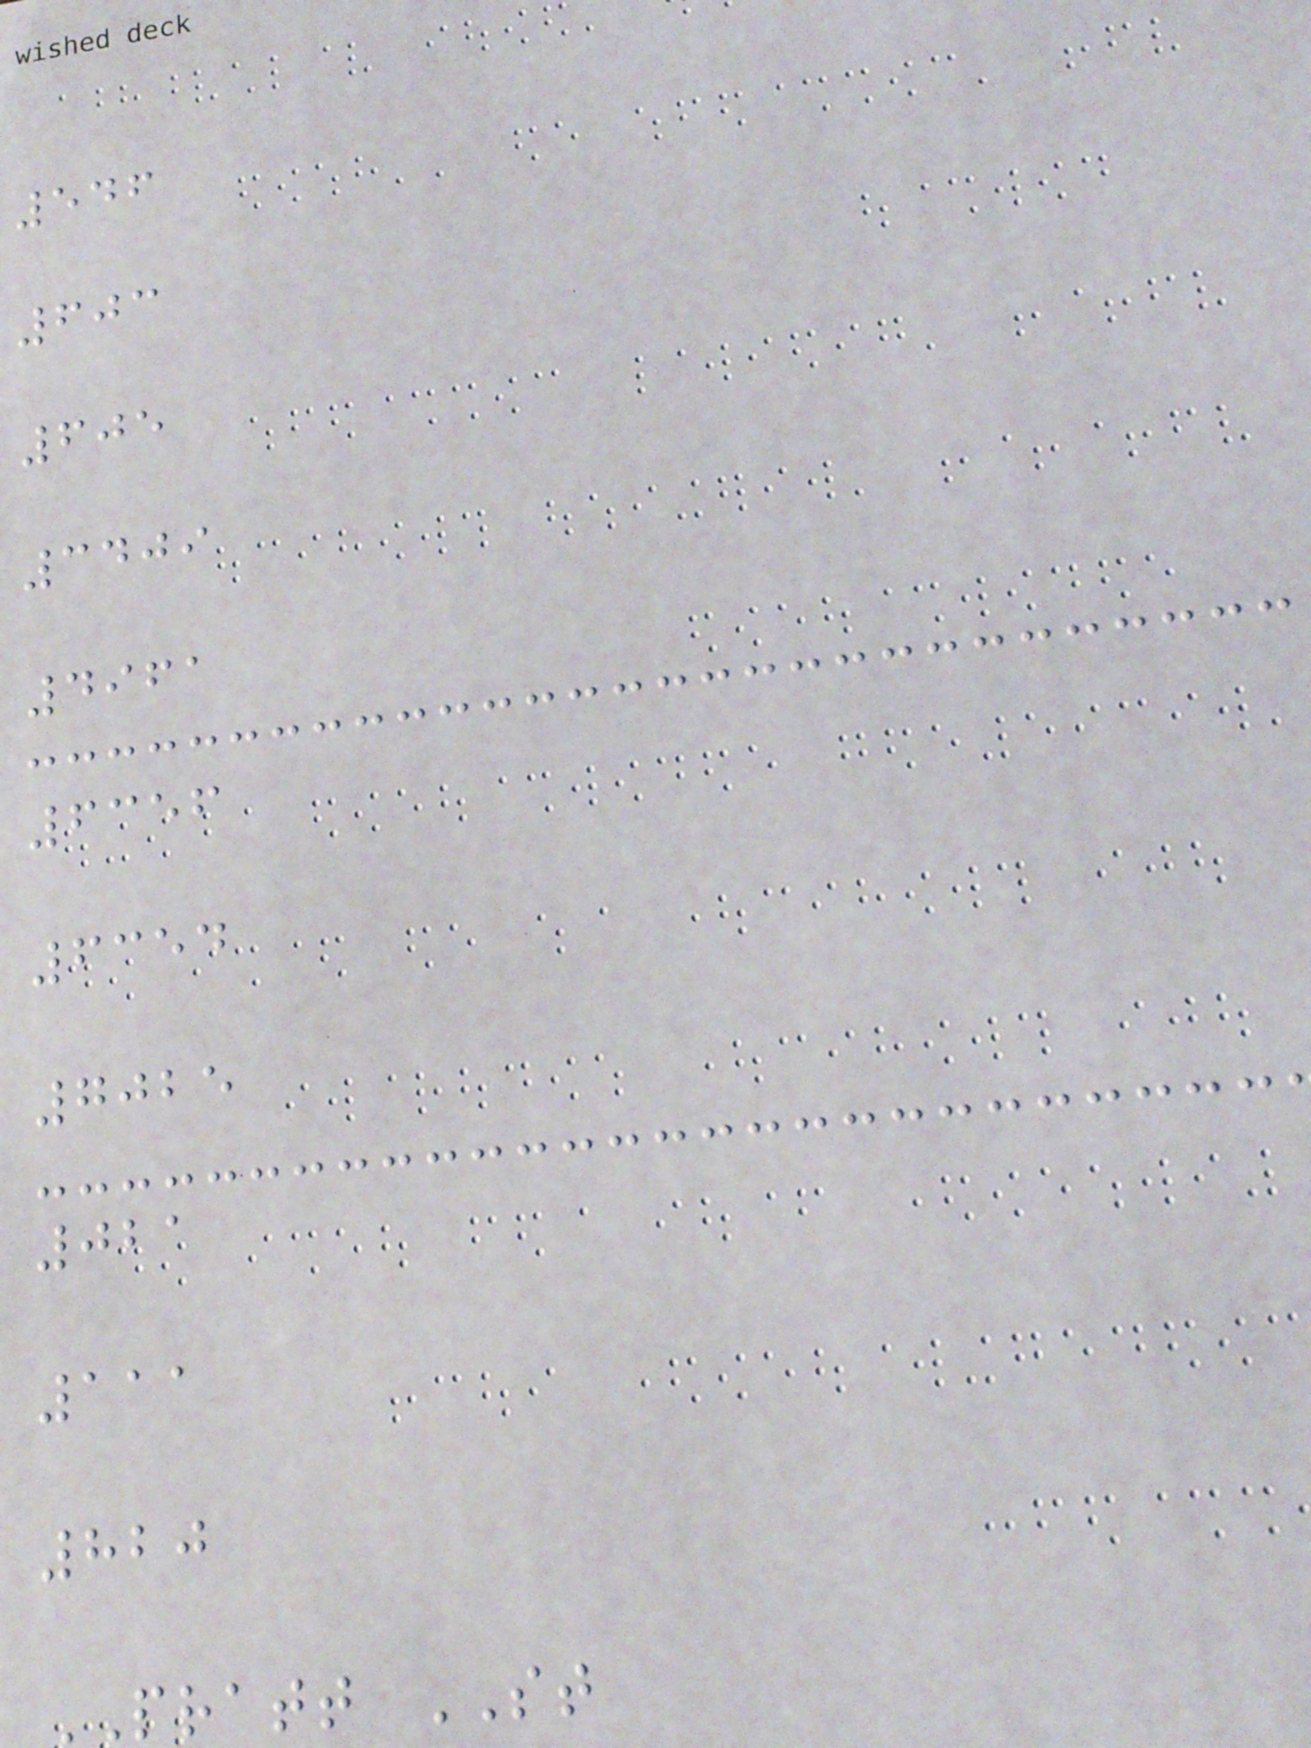546
603
605
3409
4961
6356
6354
7025
021
111
820
PRATT ST
